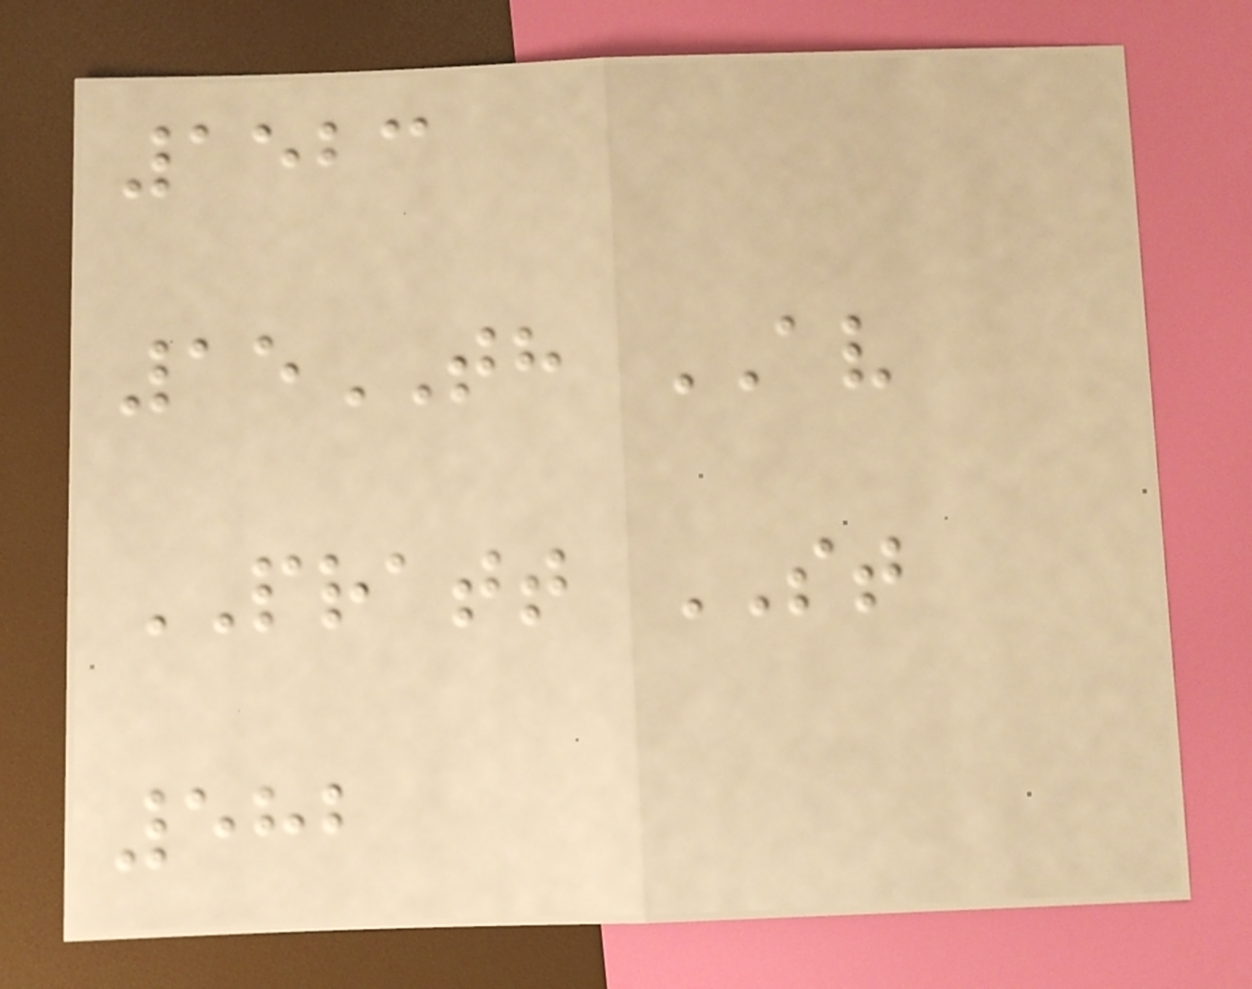1523
15TH AV
PRATT ST
582
